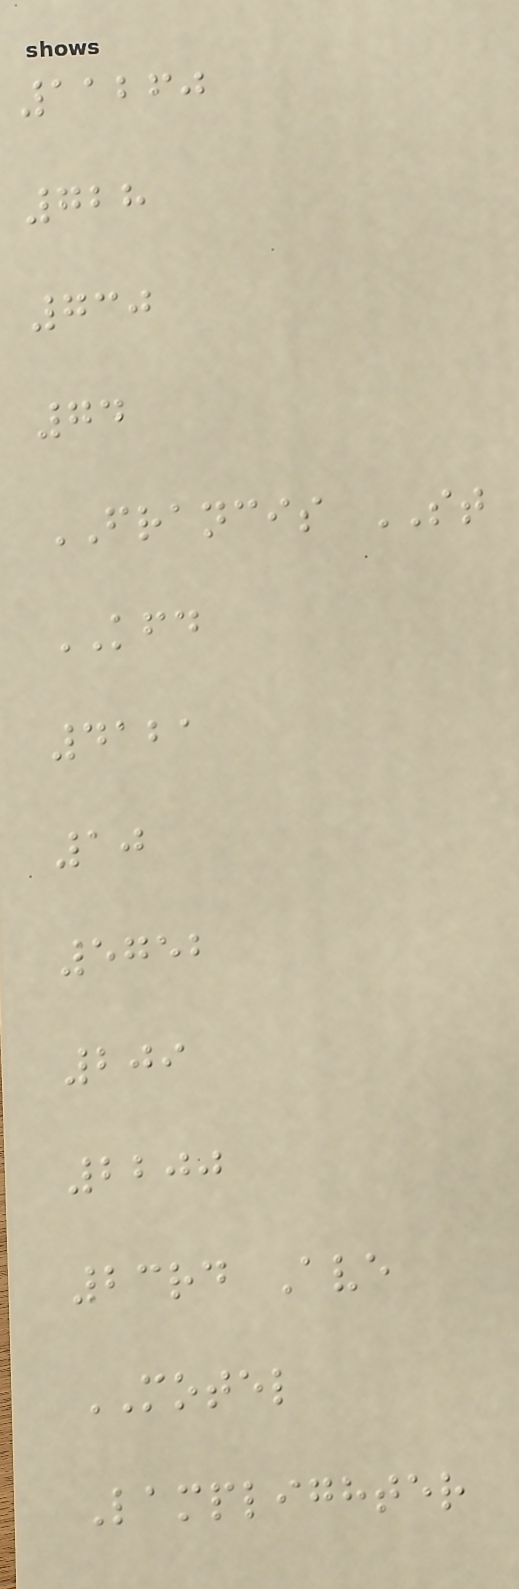11260
728
730
74
FRANCIS ST
KFD
4121
10
5752
209
2200
23rd Ave
MOTEL
Lamplighter
